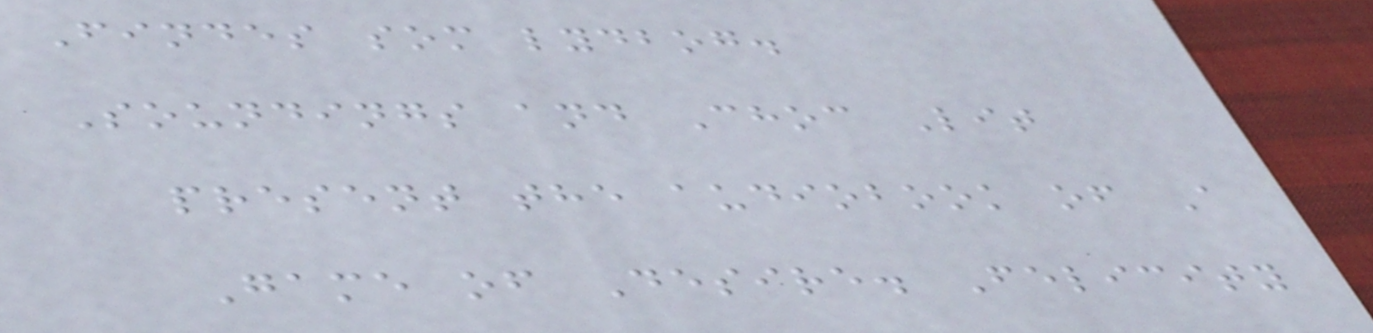Findes som lydbog.
Soundings and Choc Lit
present the audiobook of A
Game of Desire. Felicity
